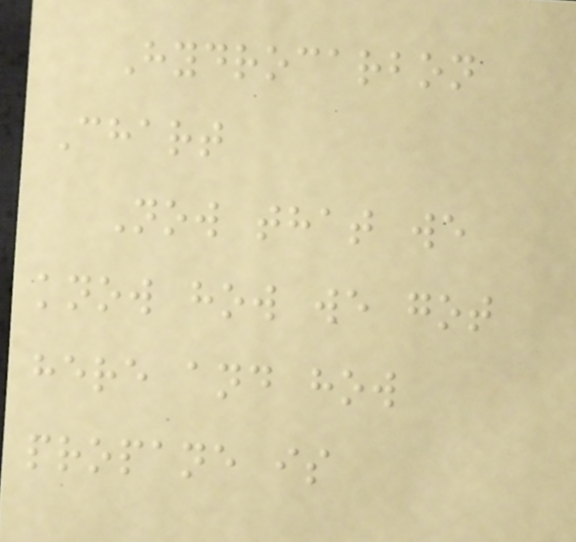Hydrocarbon
Chart
Now that we
know how we got
here and how
propane is
